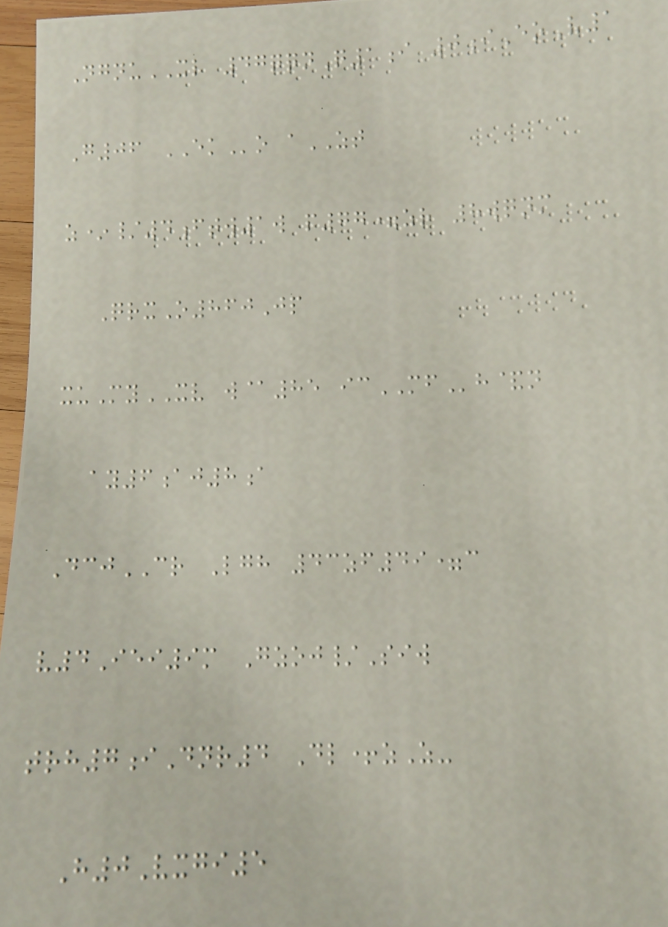NgnuXL 47qqnQ1i 0iEoV1
G06 EKo aZT
z*/4ftw1w p77=zr 8wqnm
QrxO860Jp
xuMyXV w@85 icMFh&n
ay6aj8a
DcjCR Lgh 43zf49=c
v4Iei9m Gzoj/Siw
trh7iDnr4 Dl+zZ-
H0Vxgi5
